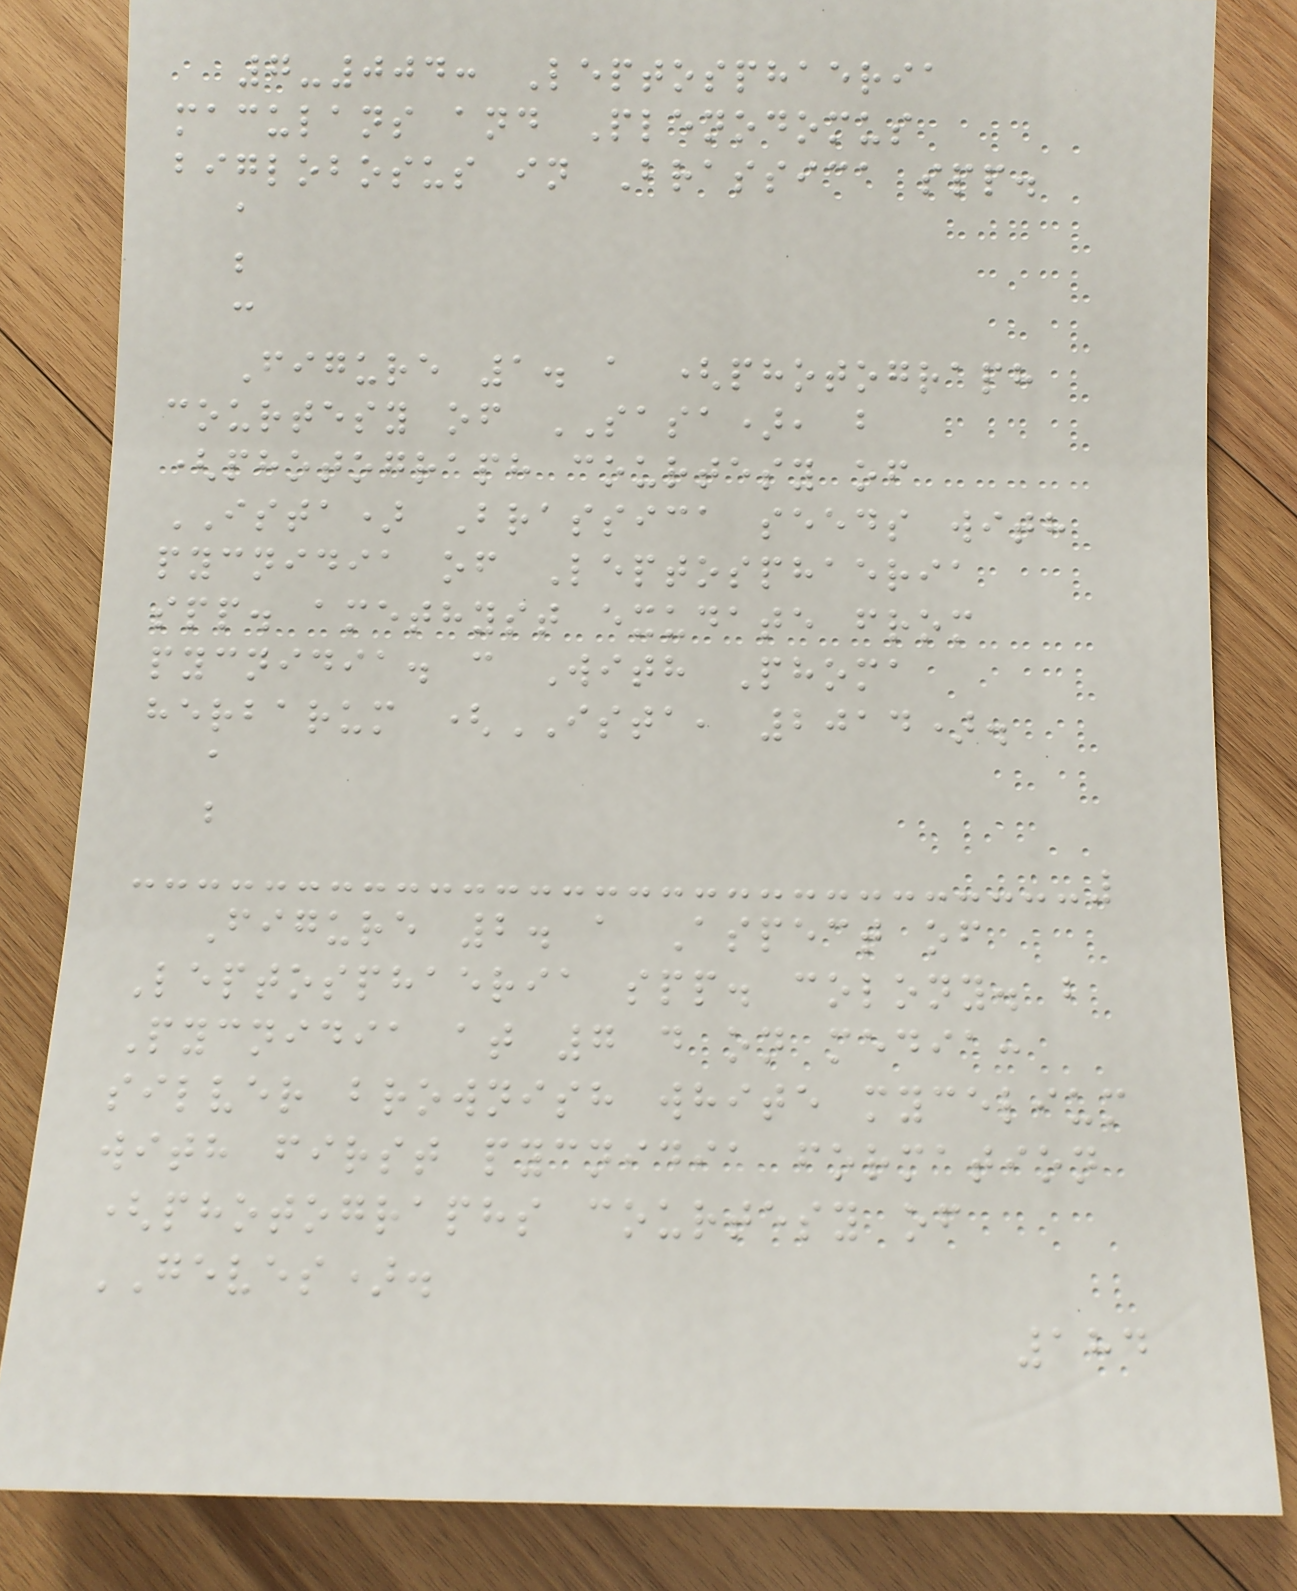7-004: Leptosphaeria
maculans and Plenodomus
biglobosus in Brassica spp.
a
b
c
Figure 1. a (photograph
courtesy of SASA), b
(photograph courtesy of
ISTA) Brassica seeds with
pycnidia of Leptosphaeria
spp. amethyst exudate from
pycnidia. c With Phoma
herbarum (ISTA, 2014).
a
b
Figure 2. a Aspect of
Leptosphaeria spp. colony. b
Pycnidia at 7 d on media:
silver brownish white mycelium
with first pycnidia formation
(photographs courtesy of
GEVES).
184
